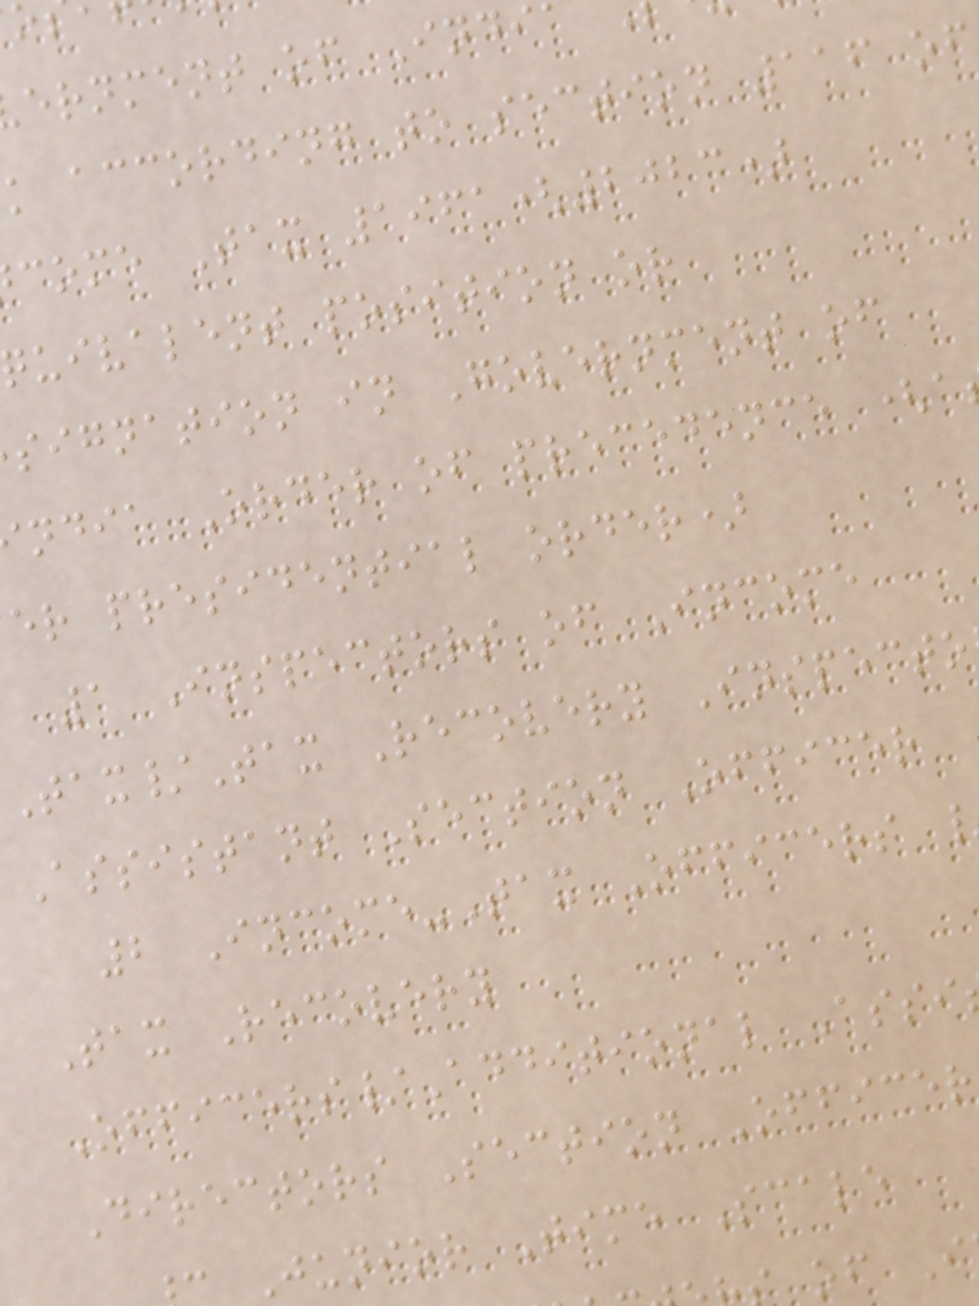ernment of Indi
k according to section 116 of
come Tax 1961(2023)
quivalent position or
signation in Government of
ndia Order of precedence (a
er presidential order)
1 Inspectors of Income
Tax/Tax Recovery Inspecto
Assistant Section Officer
2 Income-Tax Officers
Tax Recovery
Officers/Additional Assi
Directors Section Officer
Junior Time Scale
